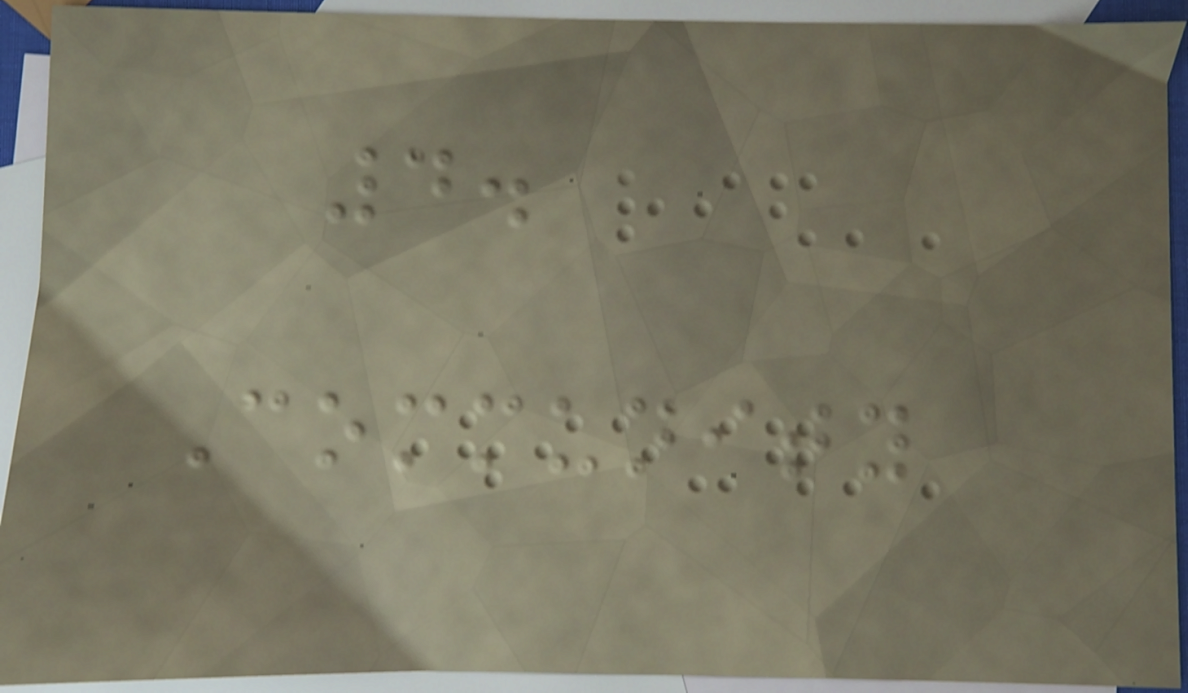4.
Community
